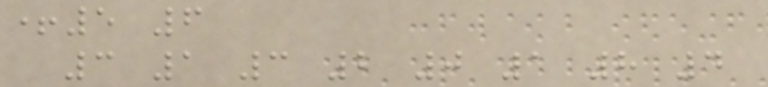+5 6
3 1 3 2 0 1 8 4
